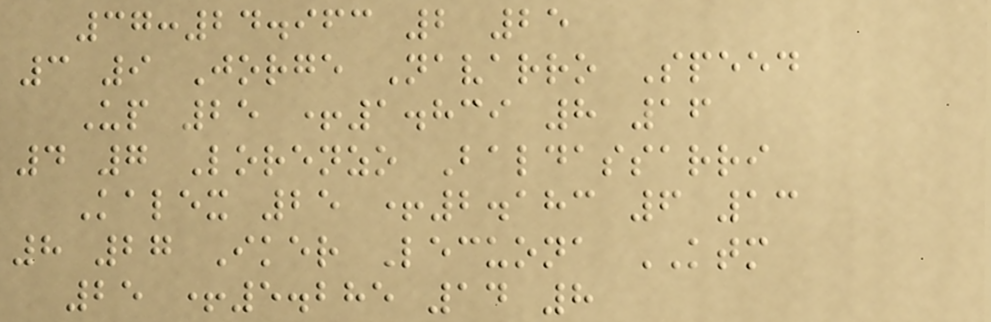37:24.963 2 25
3 9 Jorge Navarro Speed
Up 25 +1.839 8 16
4 7 Lorenzo Baldassarri
Kalex 25 +2.183 6 13
8 27 Iker Lecuona KTM
25 +5.285 14 8
